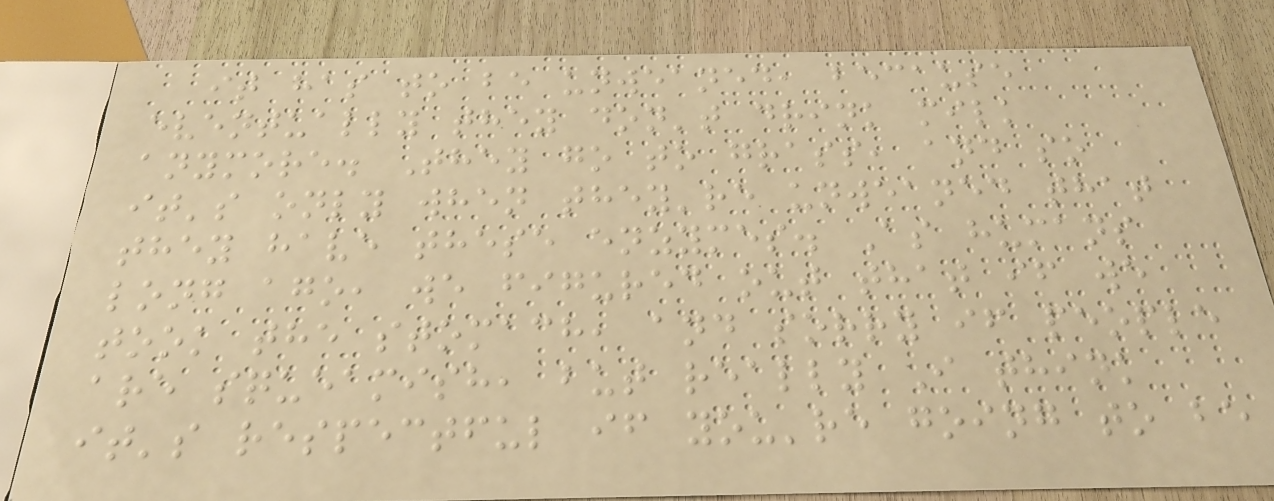it has to be unweaned, because
eventually they don't drink milk
anymore. They go to grass, and so
it's only when they're unweaned that
they have these enzymes. As humans
long ago, we figured out that if we
took the stomach, and sorry if people
are squeamish, but really I think
it's respectful if you're going to be
